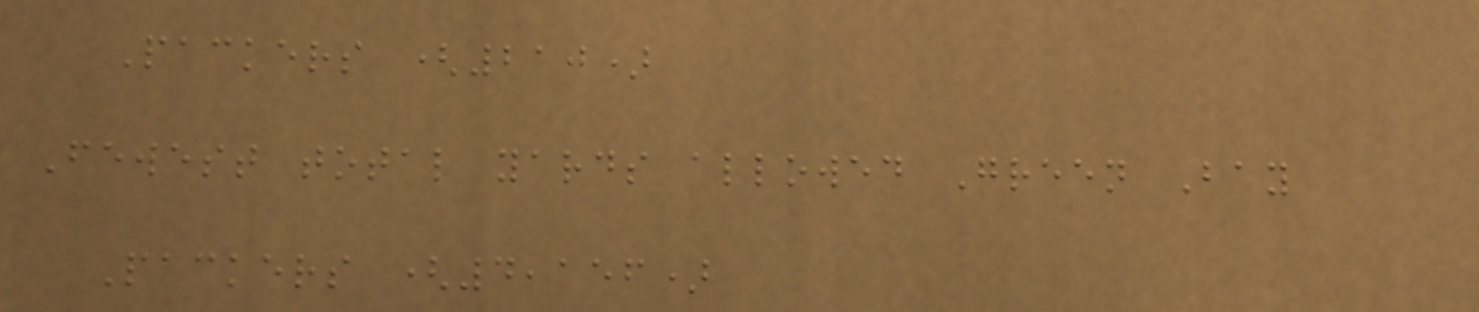Packers (210)
Fewest total yards allowed Green Bay
Packers (4,156)
